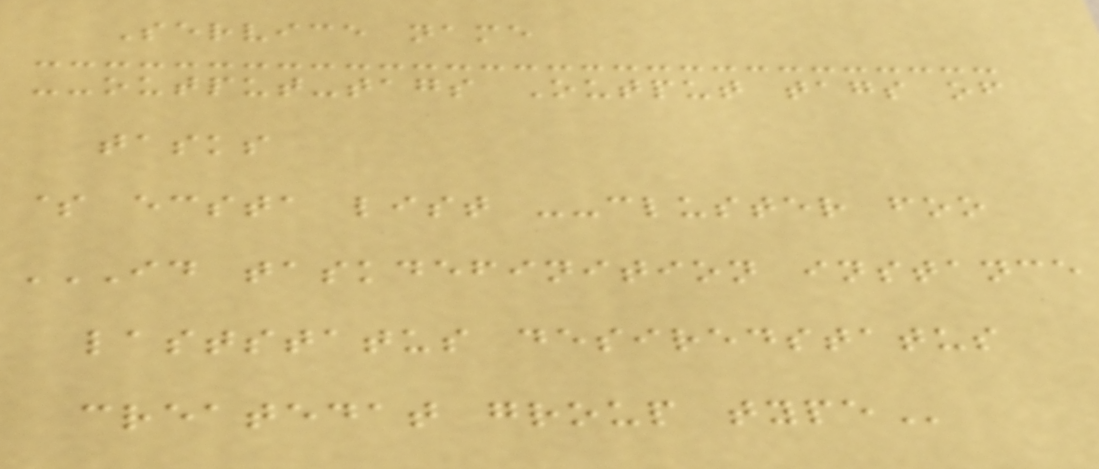Service name
--output-tags Output tags of
tasks
$ ecsta list --cluster foo
ID TASKDEFINITION INSTANCE
LASTSTATUS DESIREDSTATUS
CREATEDAT GROUP TYPE
